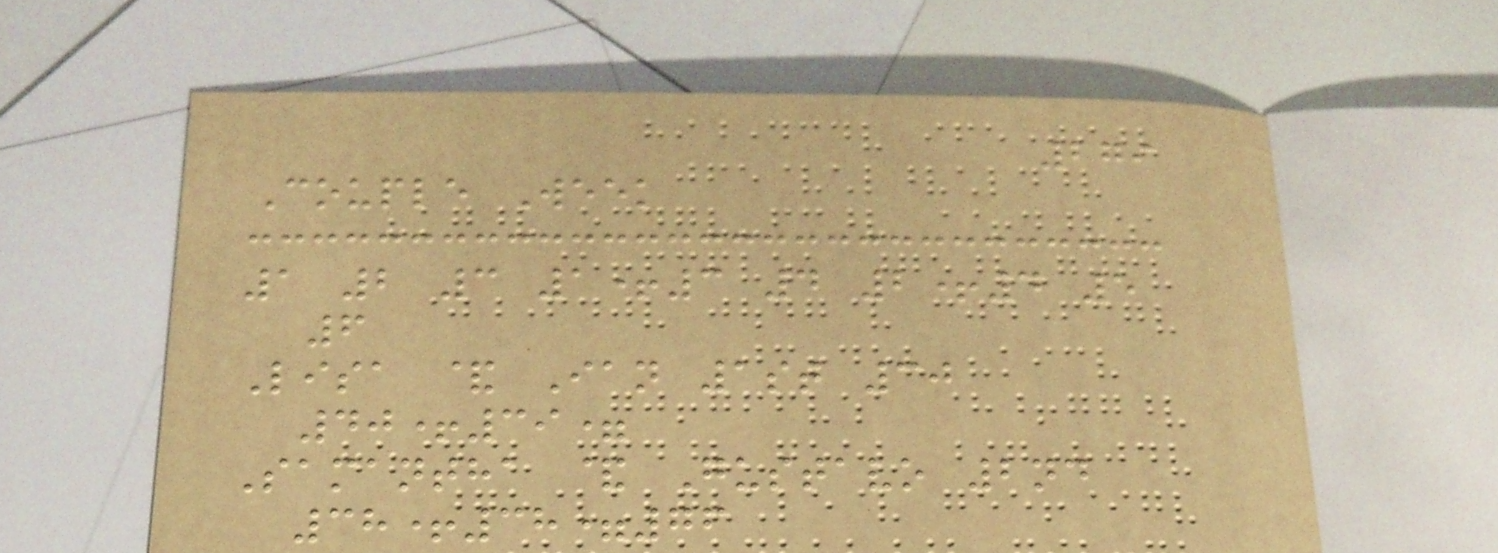279
Couple Week
1 2 3 1+3 4 2+4 5
6
Lisa & Ian 1st 30
40+39=
Samantha & Gustavo 2nd
38+38=76
